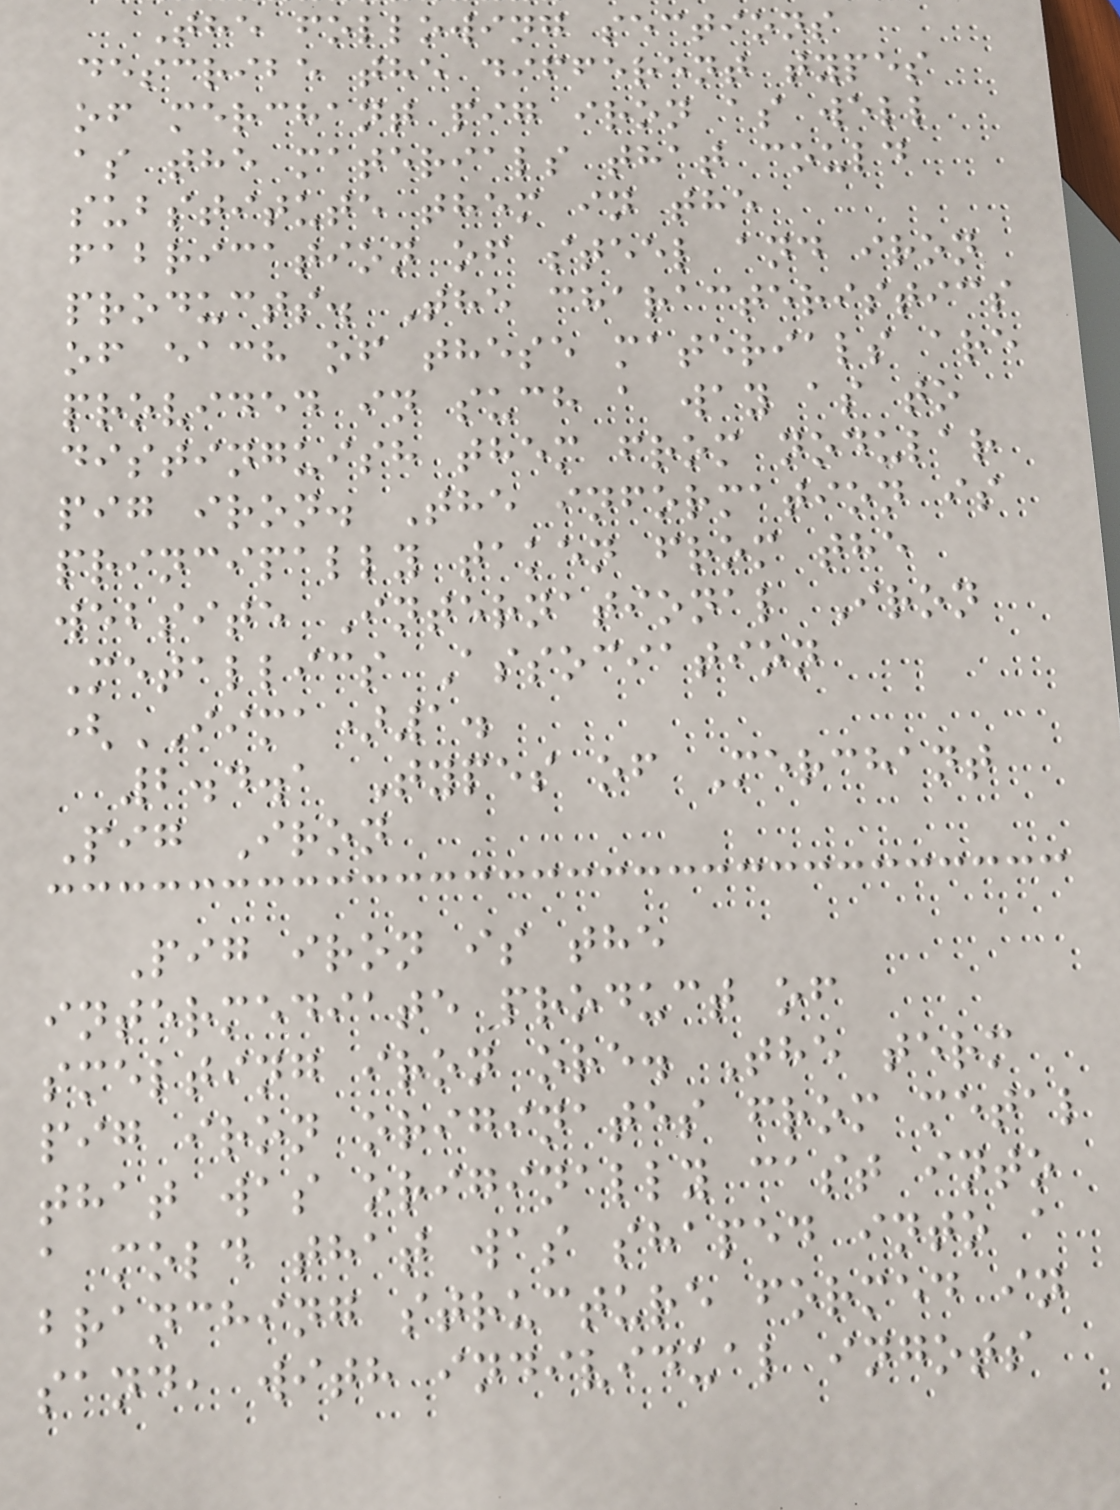The following sections
describe the different types
of merchant pig iron as well
as the materials that could
substitute them in the
fabrication of steel and iron
products. The characteristics
of each of these materials are
provided in such a way as to
distinguish them from nodular
pig iron. The information is
principally taken from the
website International Iron
Metallics Association
(IIMA)1.
2.4.1 Types of Merchant
Pig Iron
Pig iron is the
intermediate product of
smelting iron ore. The term
pig iron originates from metal
that was originally cast into
a mold that was shaped into a
branching structure formed in
sand, with individual ingots
